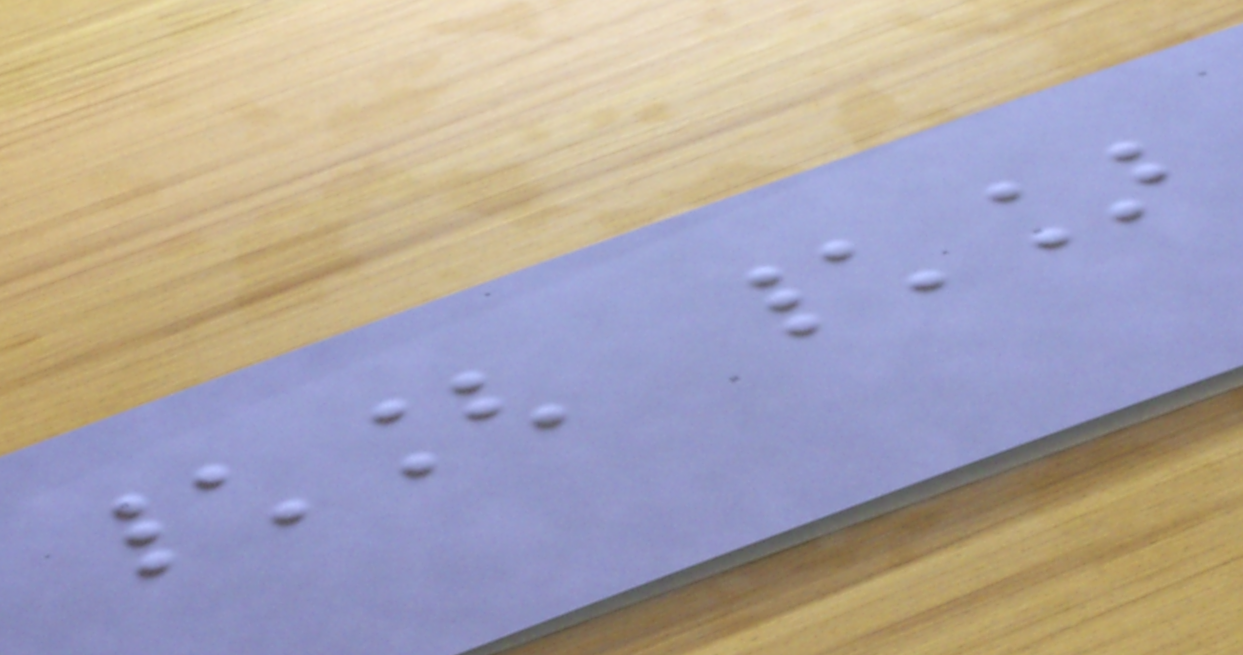\[ \]
